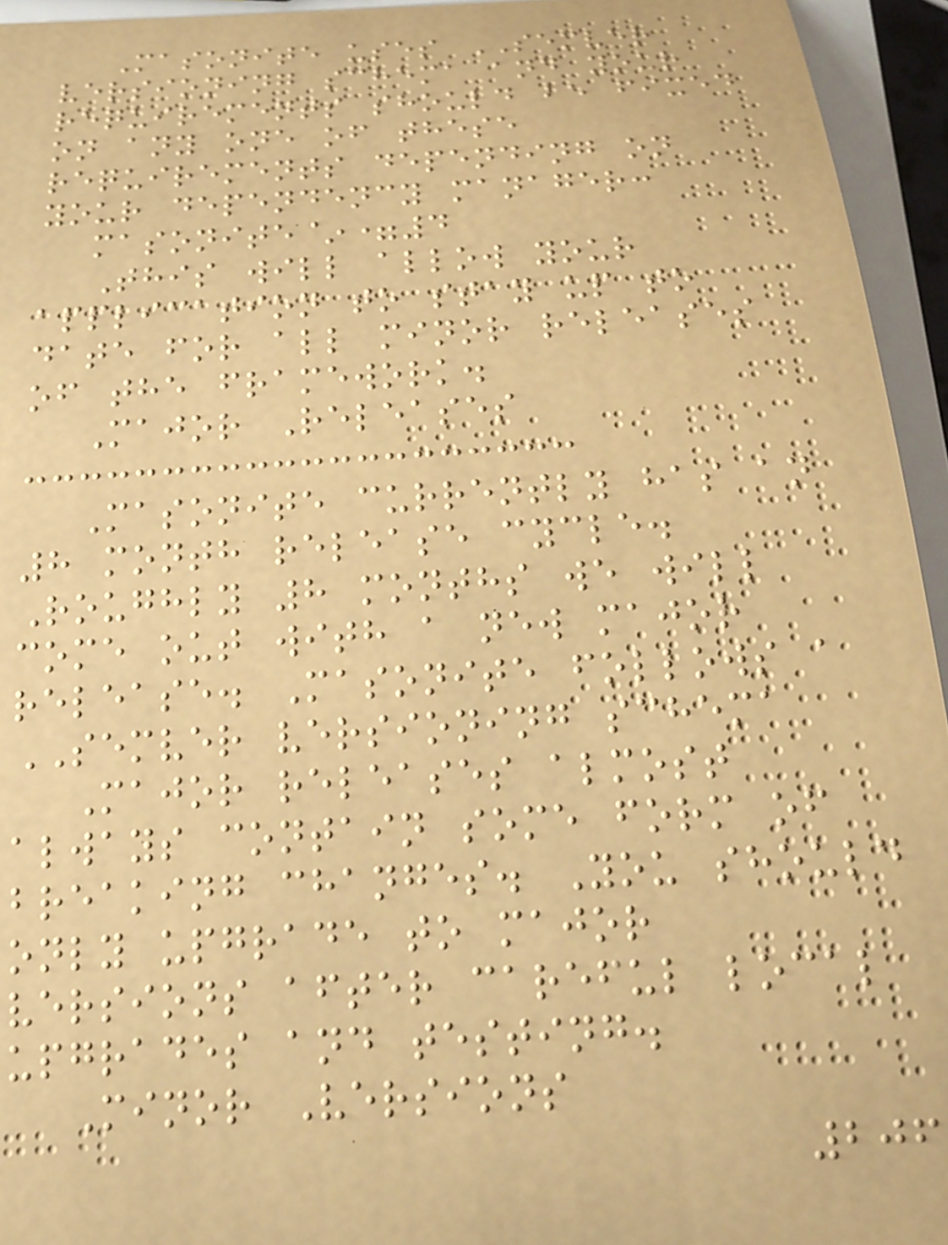Masonite uses SEMVER
versioning schema and your
requirements should be fixed
on any one of these
requirements depending on
your dependency manager:
masonite~=4
This will allow your
application to stay up to
date for all minor releases
of the framework.
Major Releases
Masonite currently has an
8 month release cycle.
Roughly 8 months we will
come out with a new major
release. Masonite follows a
SEMVER versioning schema
Major releases almost
always contain some form of
breaking changes. You should
only upgrade to major
versions after careful local
upgrades and testing.
Minor Versions
206
